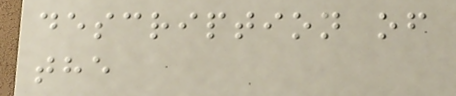description of
the
